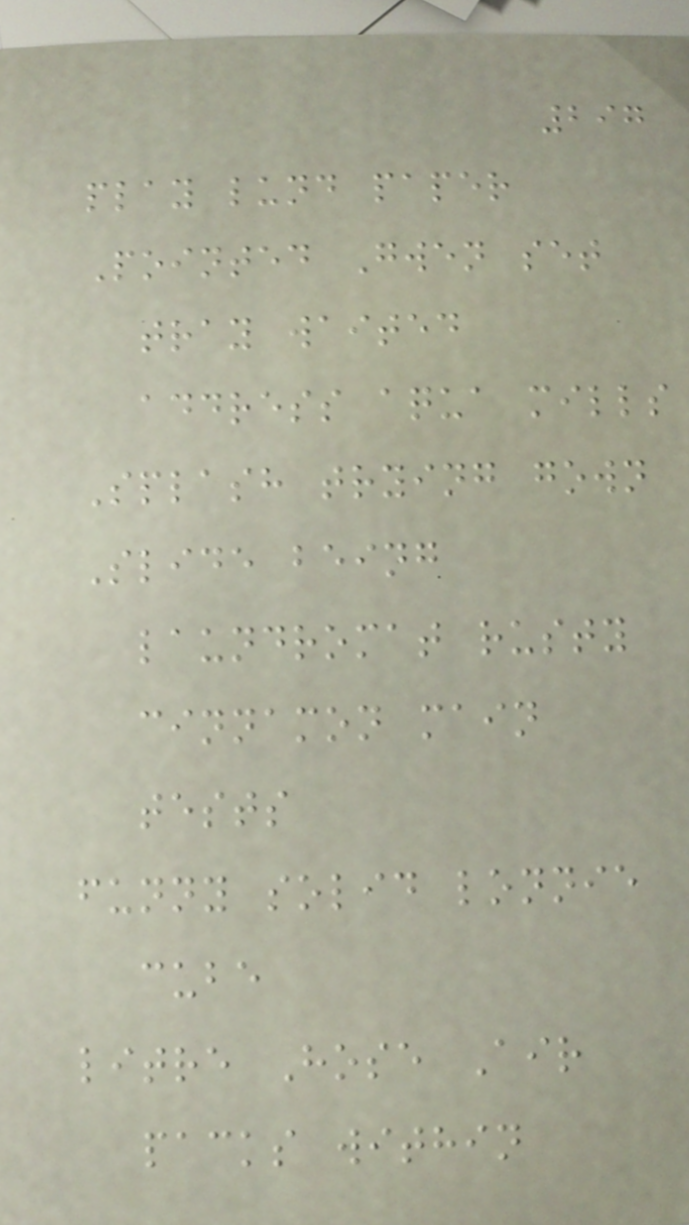297
play lund paper
Pointed Gwen set
tray waited
address aqua mills
Splash trying gown
Slide being
laundromat rusty
cinnamon main
tests
funny solid lonnie
cube
litre Hose Air
packs within
